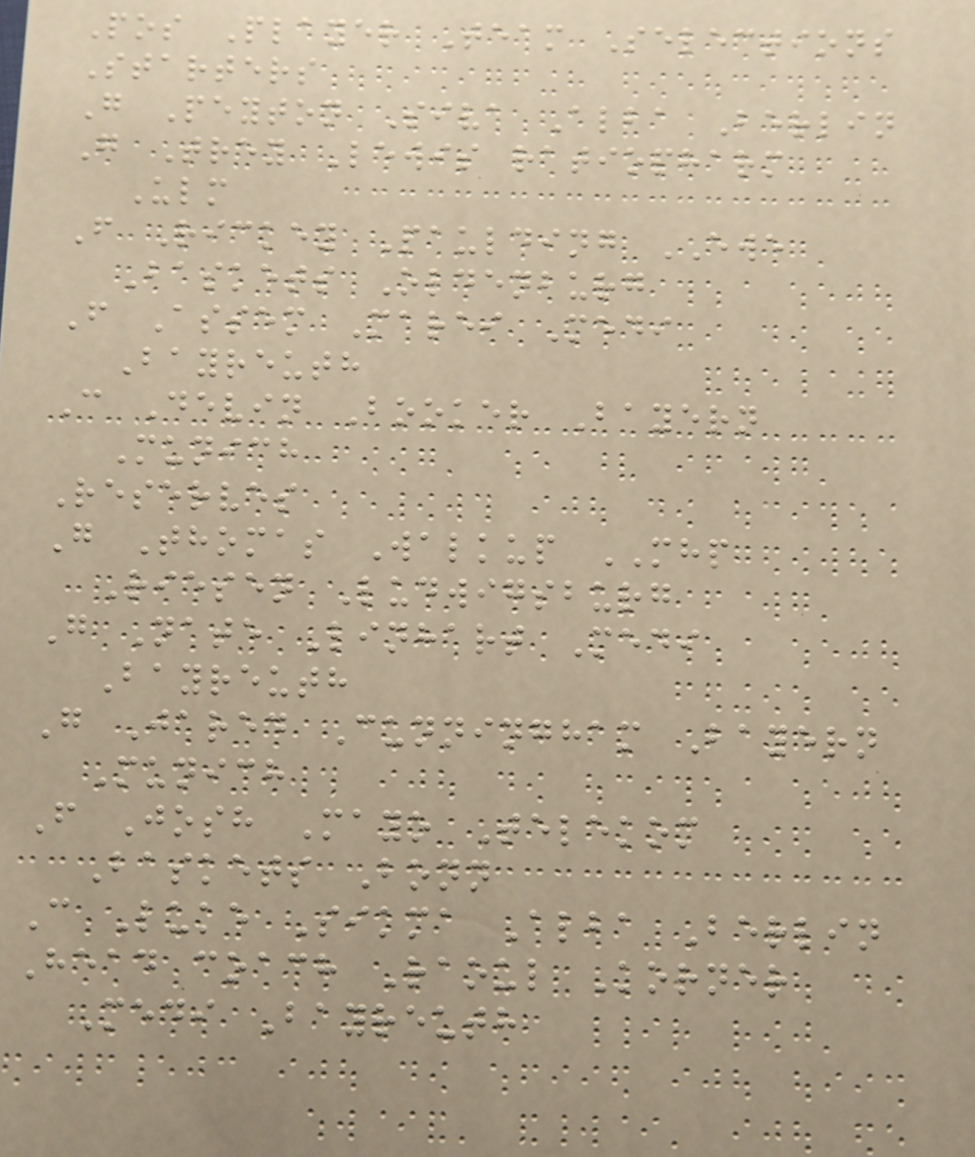Pos Player Team Selections
Starters
G Peyton Siva Alba Berlin
G Trey Lewis ratiopharm
Ulm
F Rickey Paulding EWE
Baskets Oldenburg
F Assem Marei Medi
Bayreuth
C Devin Booker Bayern
Munich
Reserves
G Thomas Walkup MHP
Riesen Ludwigsburg
G Nate Linhart Medi
Bayreuth
G Jared Cunningham Bayern
Munich
F Josh Mayo Telekom
Baskets Bonn
C Luke Sikma Alba Berlin
Head coach Raoul Korner
Medi Bayreuth
